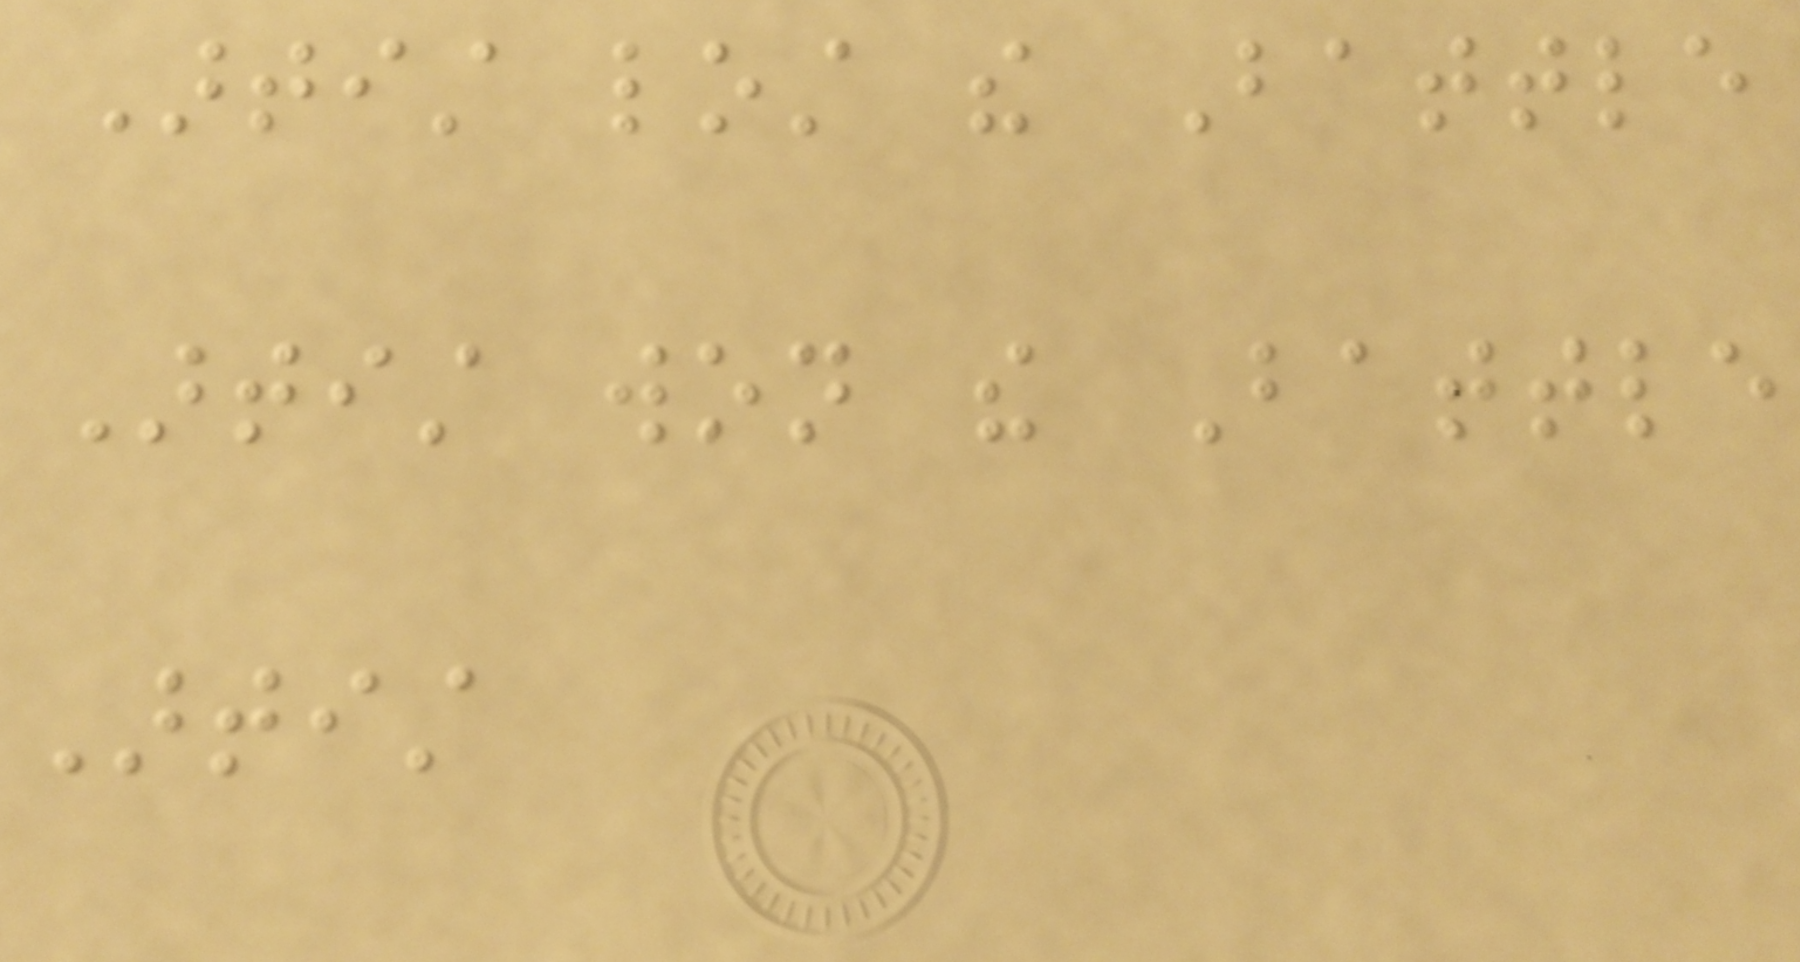Artist lost the Battle
Artist won the Battle
Artist
